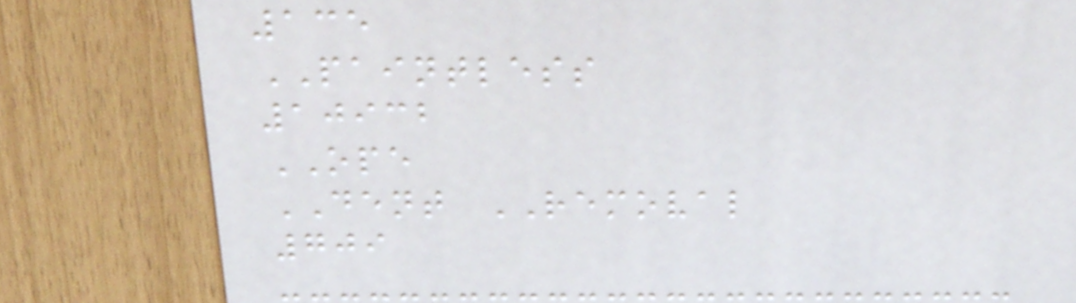135
PAINTLESS
10932
OPE
DENT REMOVAL
709
